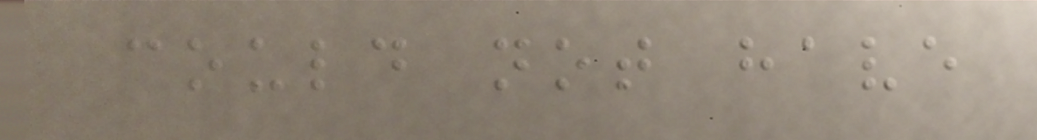could not have
